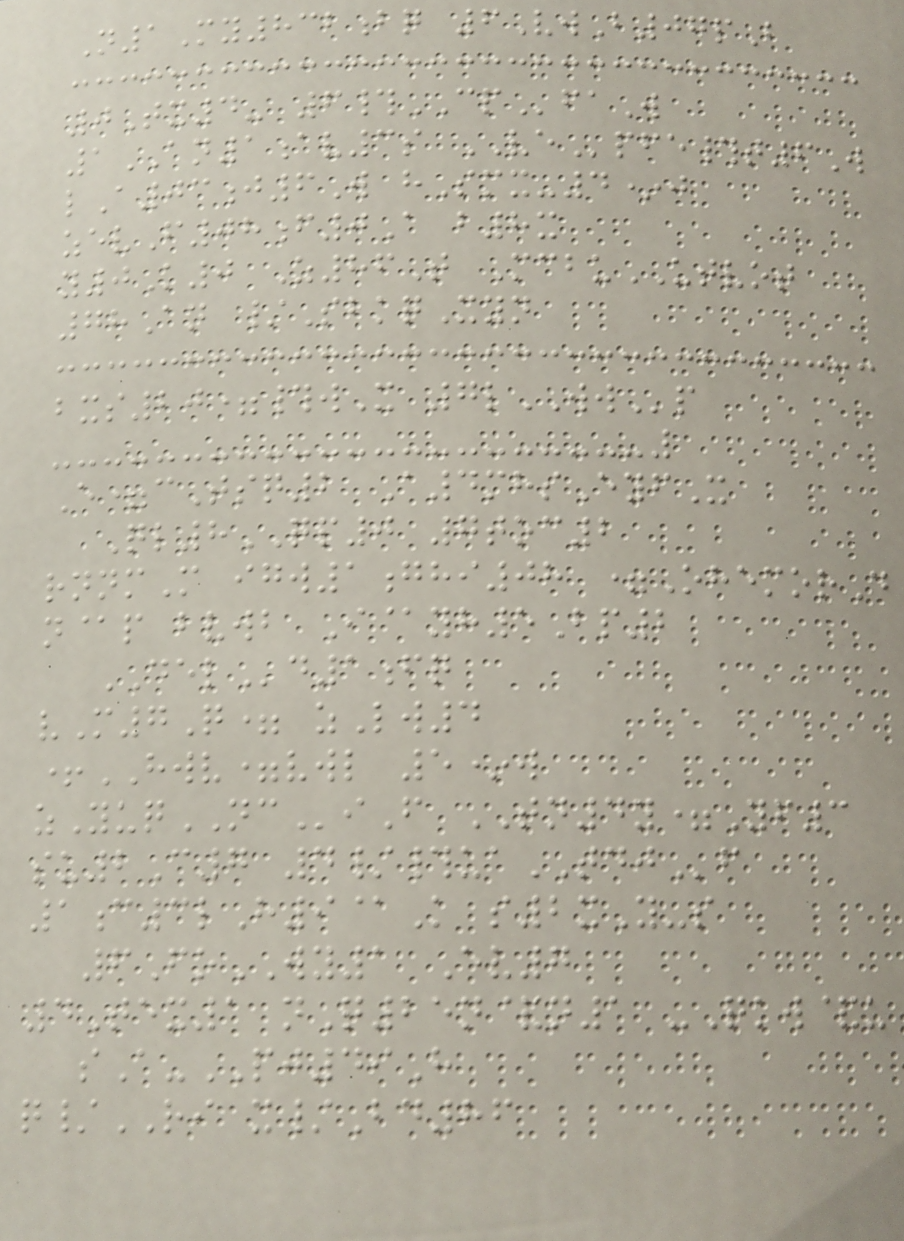N1My832bq 6VwB07pB
0Tx4- 6#CPfaW
1AN1av3s VEpfe#t6W
lA03j6W hSmx-4*j
zevF08f0A b8x
y0K0 Z86T McbuUTVOT
78An /SbkqXyn
bxs20=#wX 7lWWp
E=cTsq2 A4mhsEyfX
Ql8QP0 7toc2
rnnmM igw1ghi08 =OhemorD
n@p bvwb I@yh5Bp2
DELd1fq
vM7Q= zLw4
+HWV=vwl 5*w
zYuqNCiF TN4y=Yf3
su2C7 4/#uaTDJf
1c3lH9@K s2xY-s
6FoWY1 Ev7
4Tex1 nQ25n&n1 -Qkw&u
sA-PJ49H
q/RI x/Bd86
